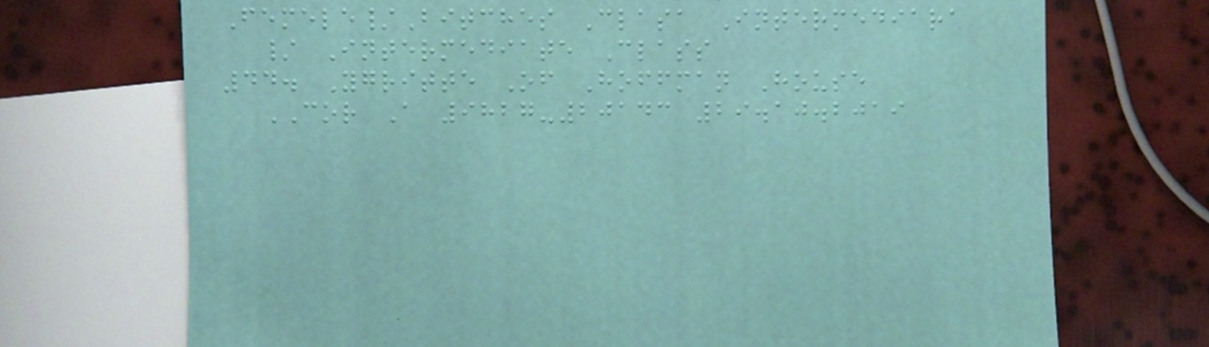Femele/Bitches Clasa Intermediara
/ Intermediate Class
44. Ygritte Of Hoffman House
COR A 9827-20143 29.10.2019
